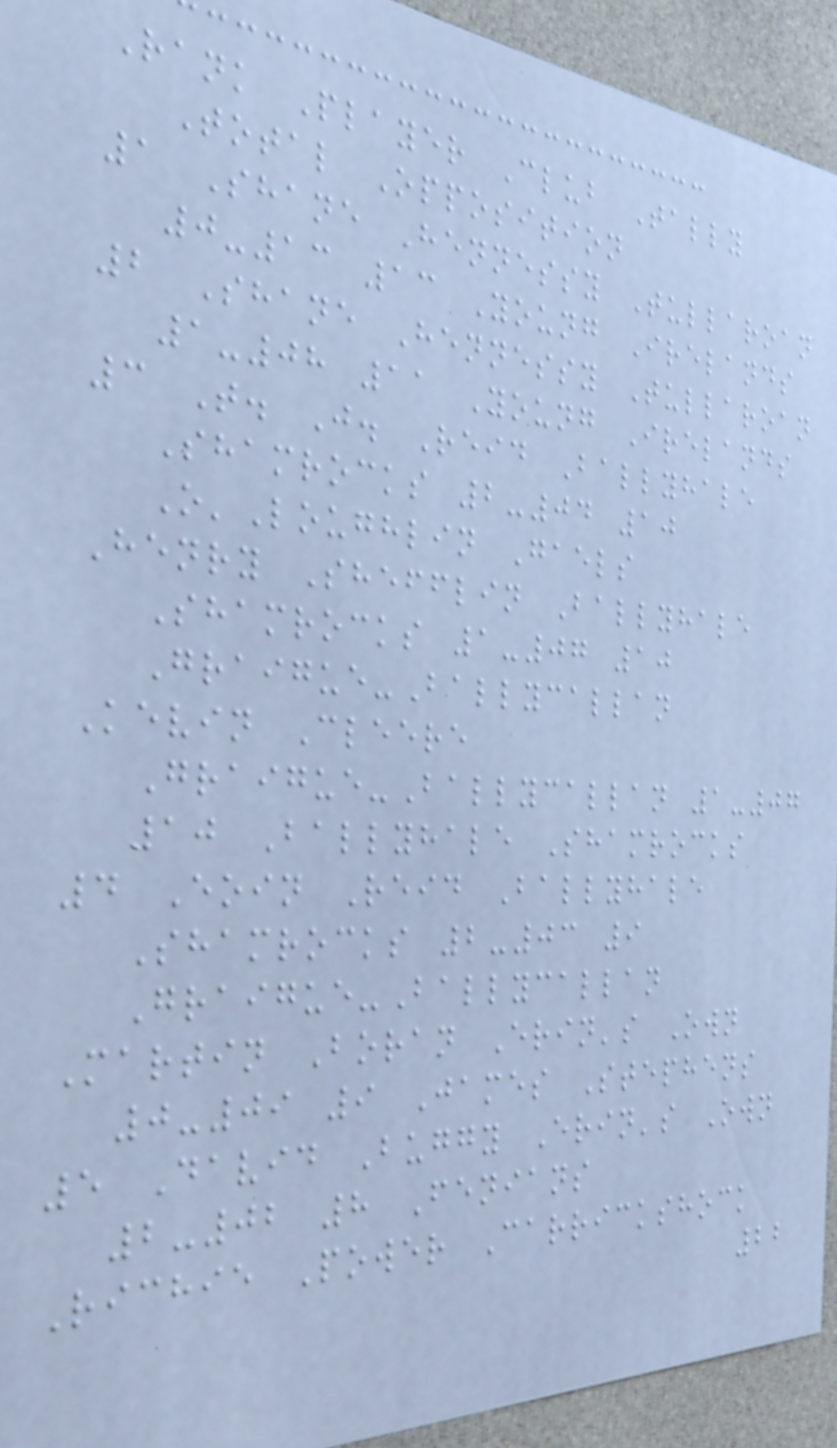Rank Player Club Tally
Total Opposition
1 Shane Hennessy Tullaroan
0-13 13 Young Irelands
2 Shane Hennessy Tullaroan
1-08 11 Young Irelands
3 T. J. Reid Ballyhale
Shamrocks 2-04 10
O'Loughlin Gaels
Henry Shefflin Ballyhale
Shamrocks 1-07 10
Graigue-Ballycallan
Kevin Cleere
Graigue-Ballycallan 1-07
10 Ballyhale Shamrocks
4 Eoin Reid Ballyhale
Shamrocks 2-03 9
Graigue-Ballycallan
Martin Boran Erin's Own
0-09 9 James Stephens
5 David Buggy Erin's Own
2-02 8 Fenians
Richie Power Carrickshock
22
